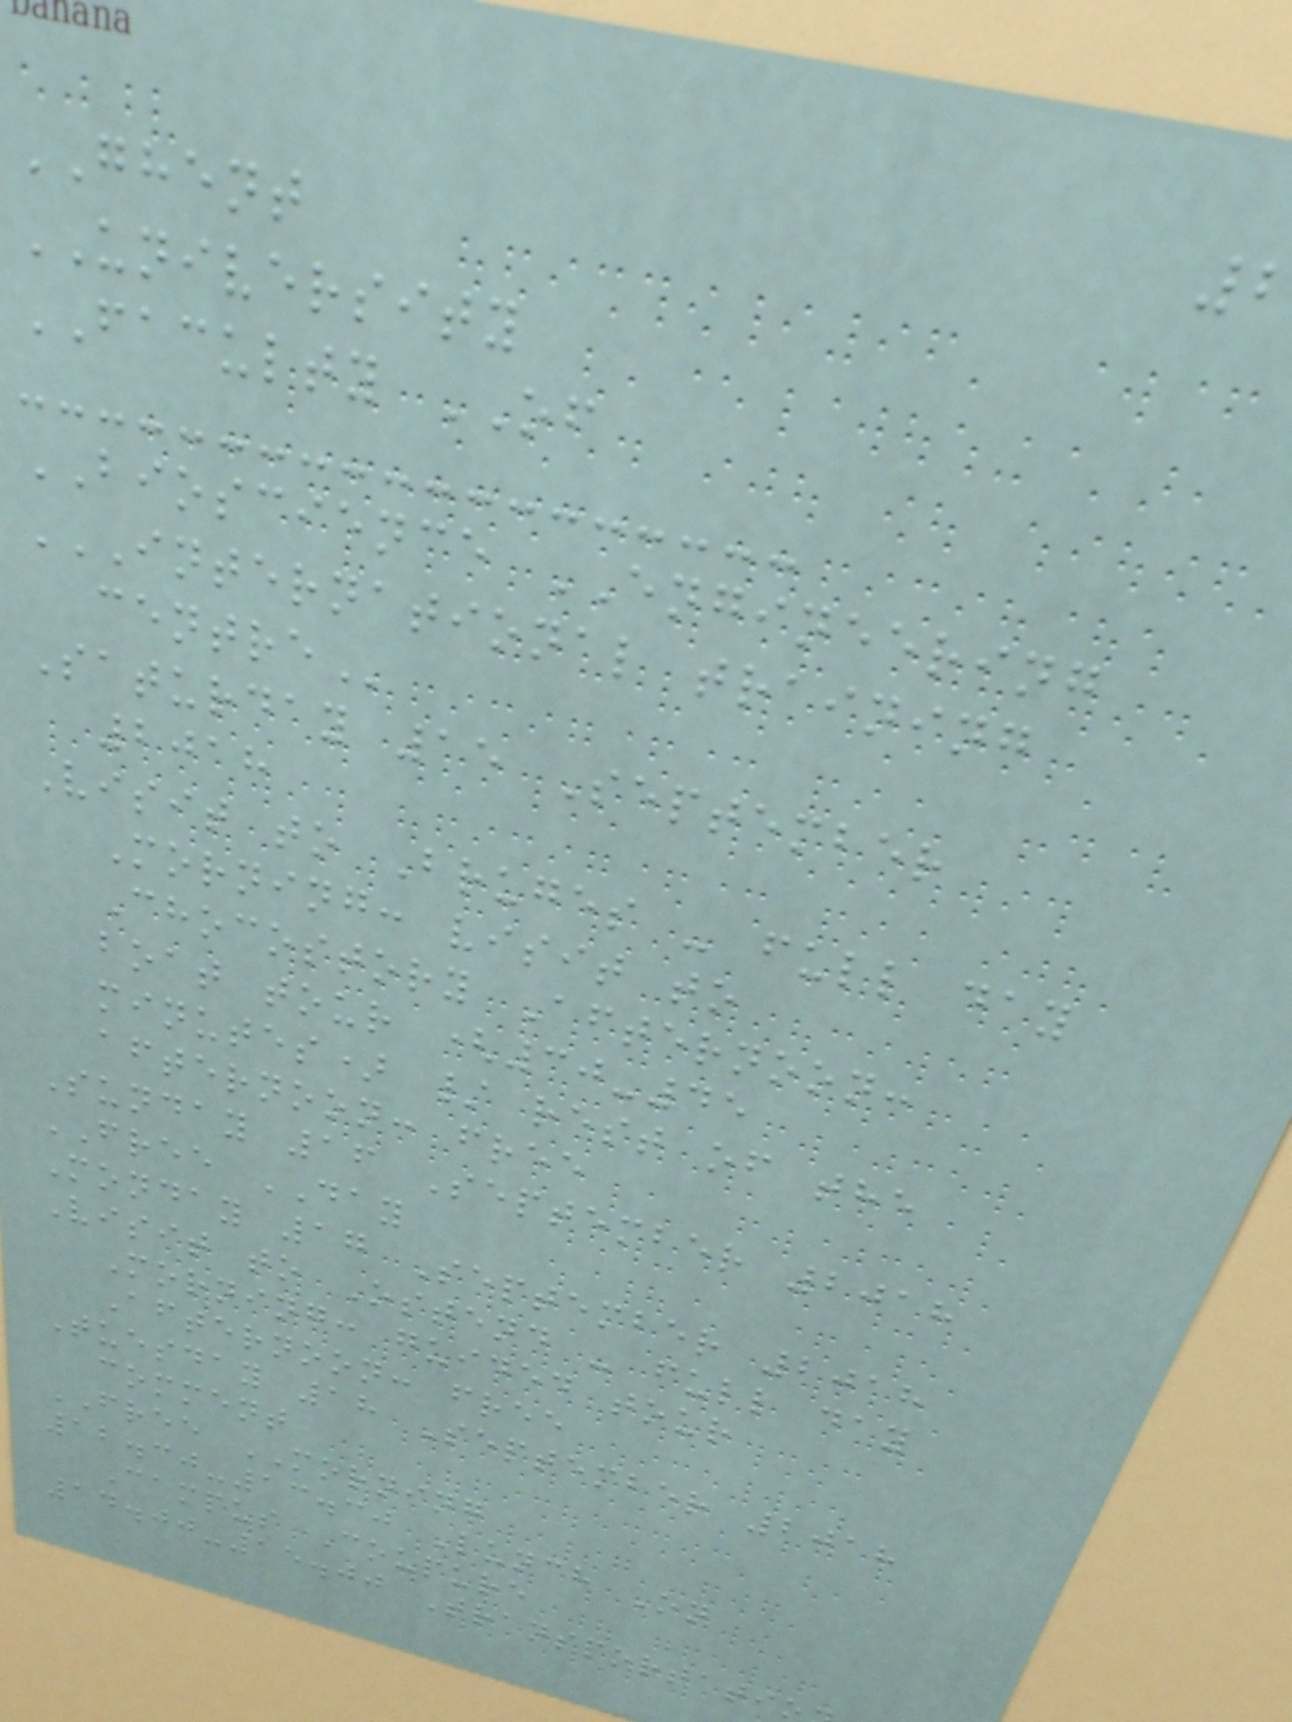GHENT
UNIVERSITY
FACULTY OF
BIOSCIENCE ENGINEERING
INTERNATIONAL TRAINING
Saturday 15 September
2018
Visit to Bruges - full day
Morning: visit to
Chocostory Afternoon:
boat tour (30-45
minutes) / rest of the
afternoon: free
Sunday 16 September 2018
FREE DAY
Monday 17 September 2018
Visit to Ostend - full day
Morning: guided tour
Afternoon: free
Tuesday 18 September 2018
comment
FREE MORNING
12.30-13.30 Lunch On
Campus Coupure
14.00-15.00 Transportati
